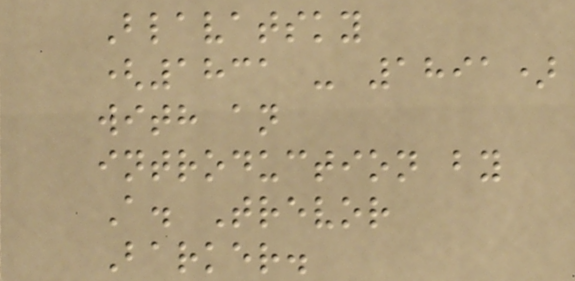Blavatsky
(1831 - 1891)
with an
introduction by
A. Trevor
Barker.
